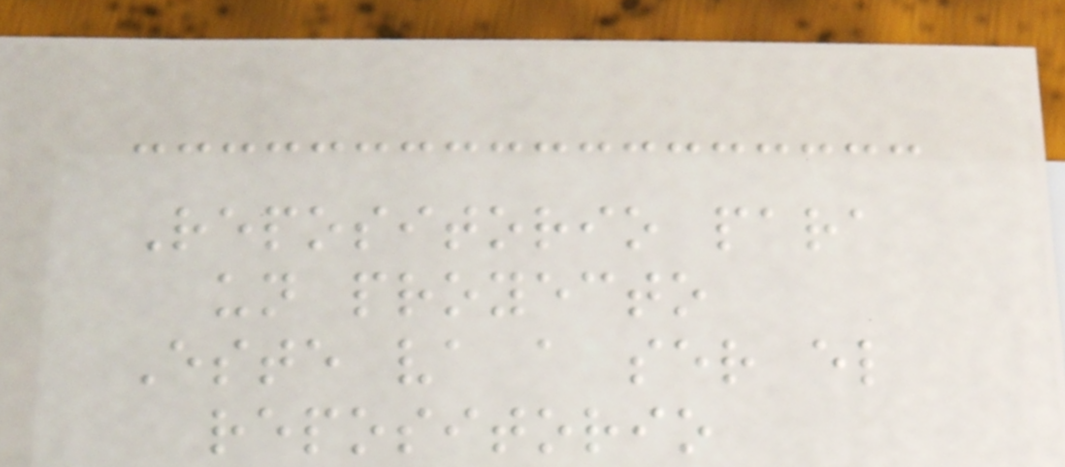Repositorio para
un proyecto
Este va a ser el
repositorio
